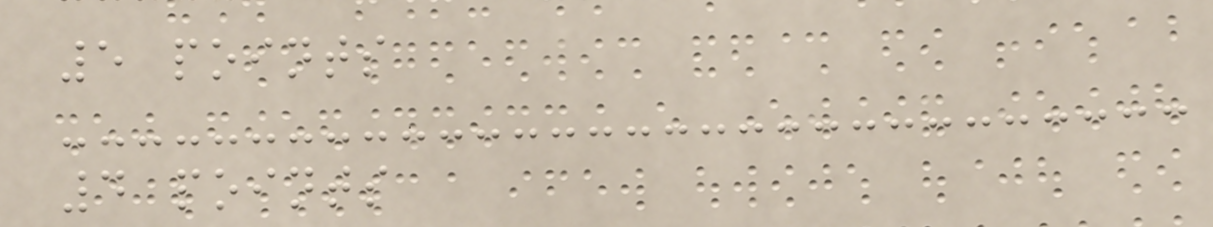5 points
4 points
